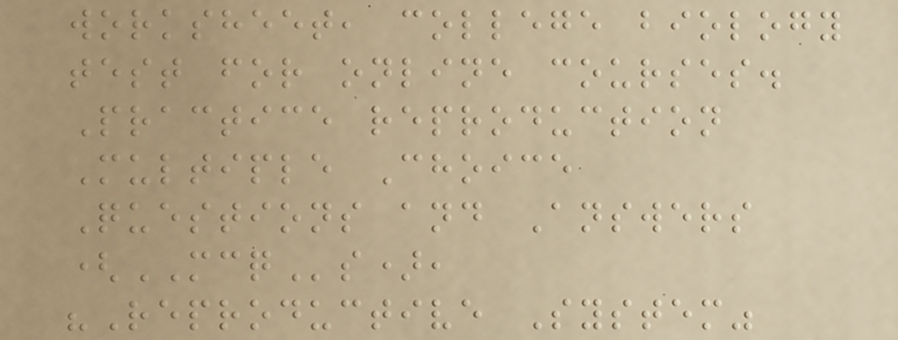worksheet, college biology
test for online courses.
Practice reproduction
Multiple Choice
Questions and Answers
(MCQs),
"Reproductive System"
